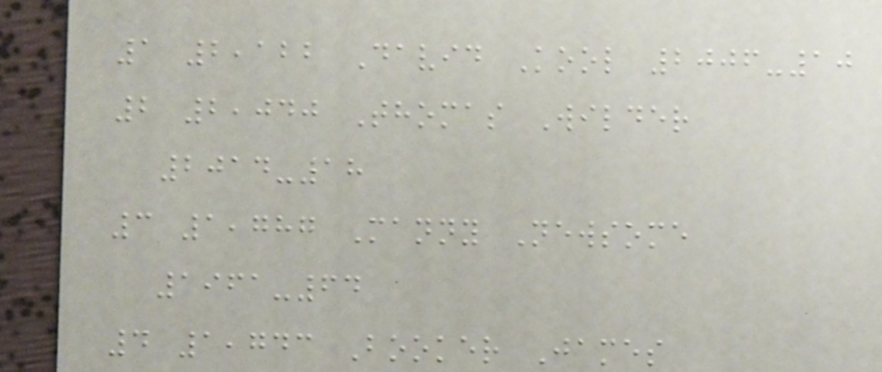1 2,122 David Kool 2006-10
2 2,040 Thomas Wilder
2014-18
3 1,787 Manny Newsome
1961-64
4 1,743 Booker James
